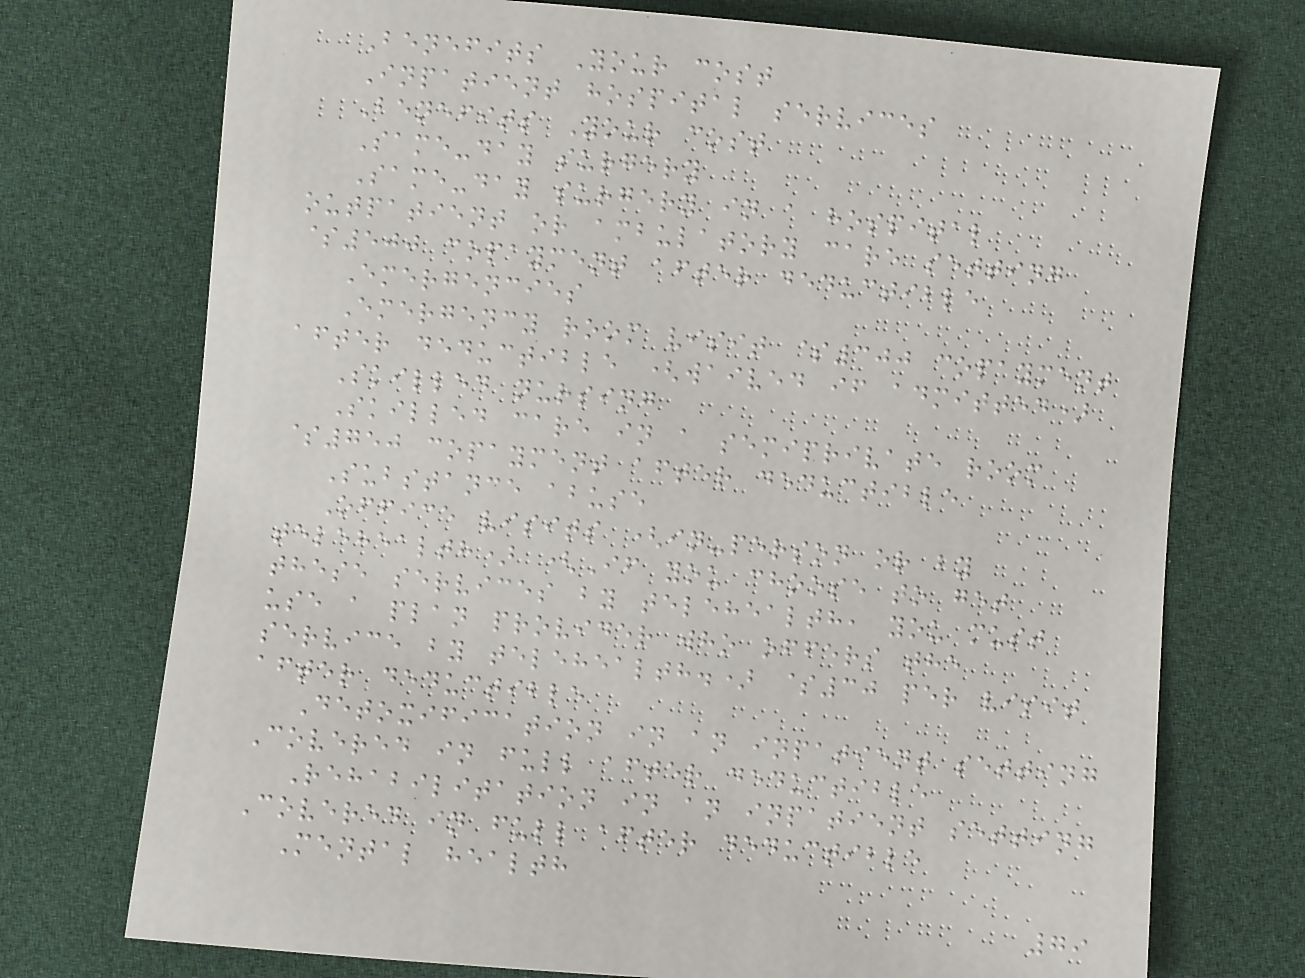Benefits Your cost
Inpatient hospital services
Benefits Your cost
Same-day surgery
Same-day surgery in a hospital
outpatient or ambulatory care setting
$500 copayment after deductible
Emergencies
Emergency room visit $300 copayment
after deductible (waived if admitted)
Skilled nursing
Skilled care in a semiprivate room
$750 copayment after deductible
Substance abuse
Office visits (in-person or by
telehealth) (If you choose to get
these services by telehealth, you must
use a plan provider who offers the
service by telehealth.) $30 per visit
after deductible
Detoxification in an inpatient setting
Covered in full after deductible
Rehabilitation in an inpatient setting
Covered in full after deductible
Mental health
79
